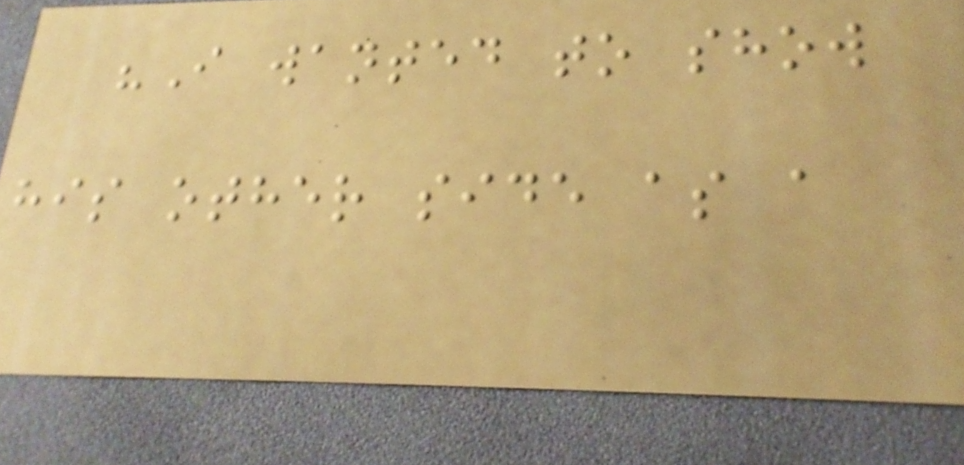"I wanted to show
his other side as a
